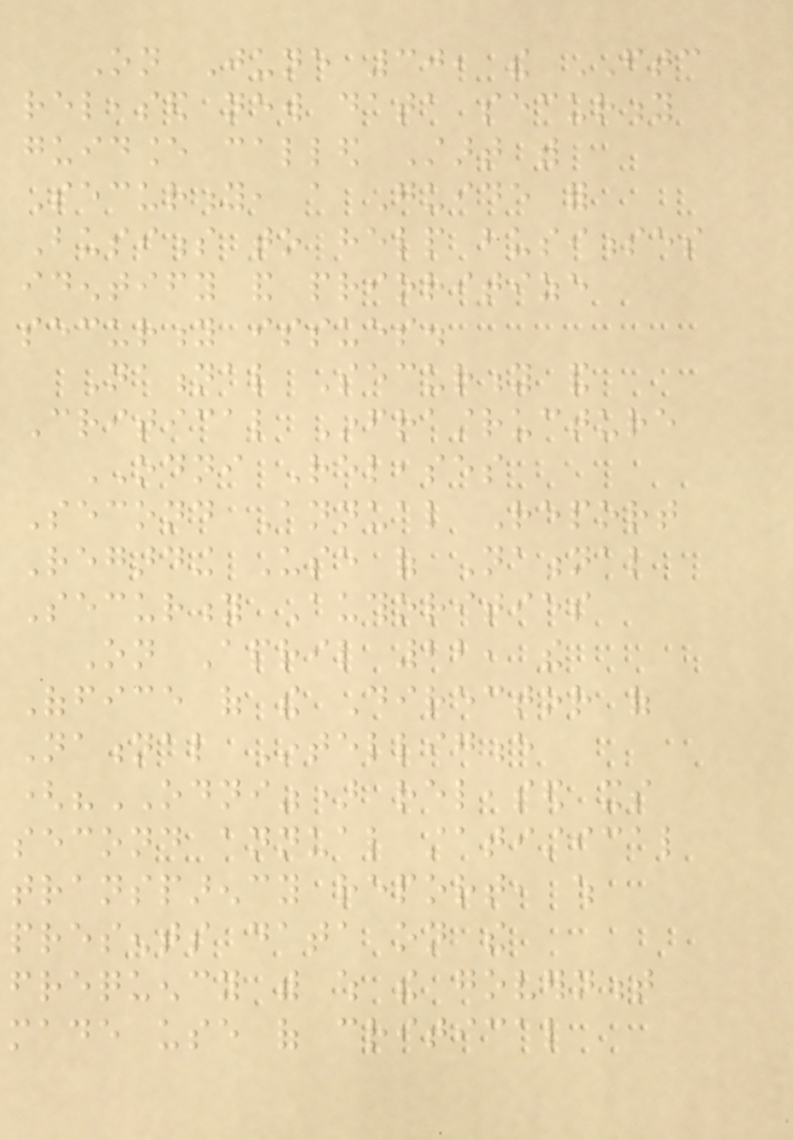On June 30, the FTC
released new data security
guidance called Start with
Security, a Guide for
Business to help businesses
identify and prioritize
security issues.
National Security and
Critical Infrastructure
ODNI Releases
Second Annual Report
Regarding Use of National
Security Authorities
On April 22, the
Office of the Director of
National Intelligence
("ODNI") released its
second annual statistical
transparency report, which
presents data on the
frequency with which the government
made use of critical
